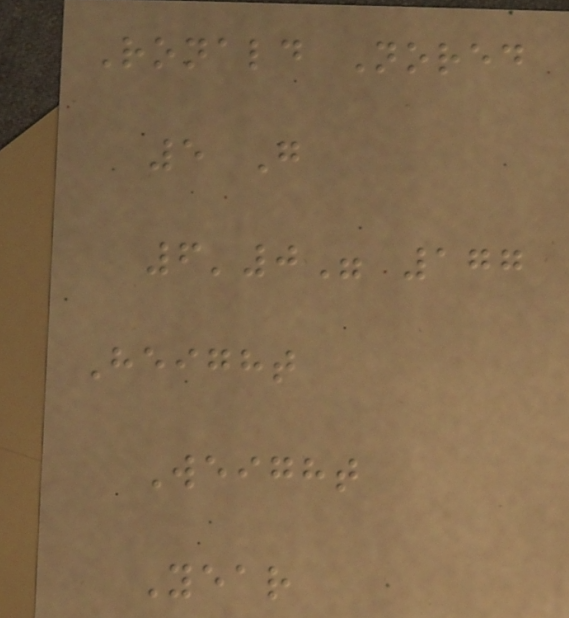Ronald Nored
5 G
6'0" 177
Height
Weight
Year
